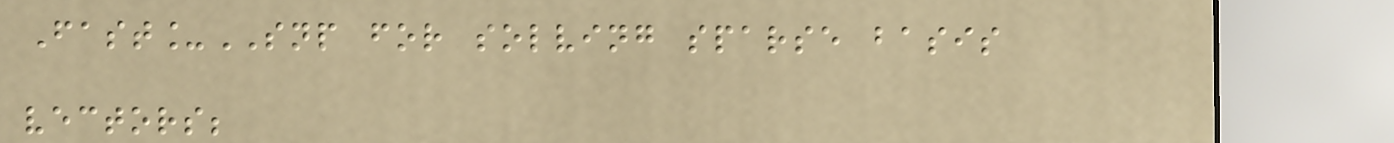Fast_SNP for solving sparse basis
vectors;
